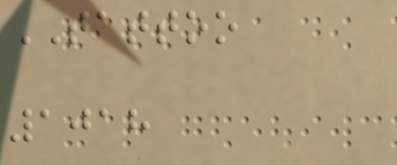TATTOO
1018
